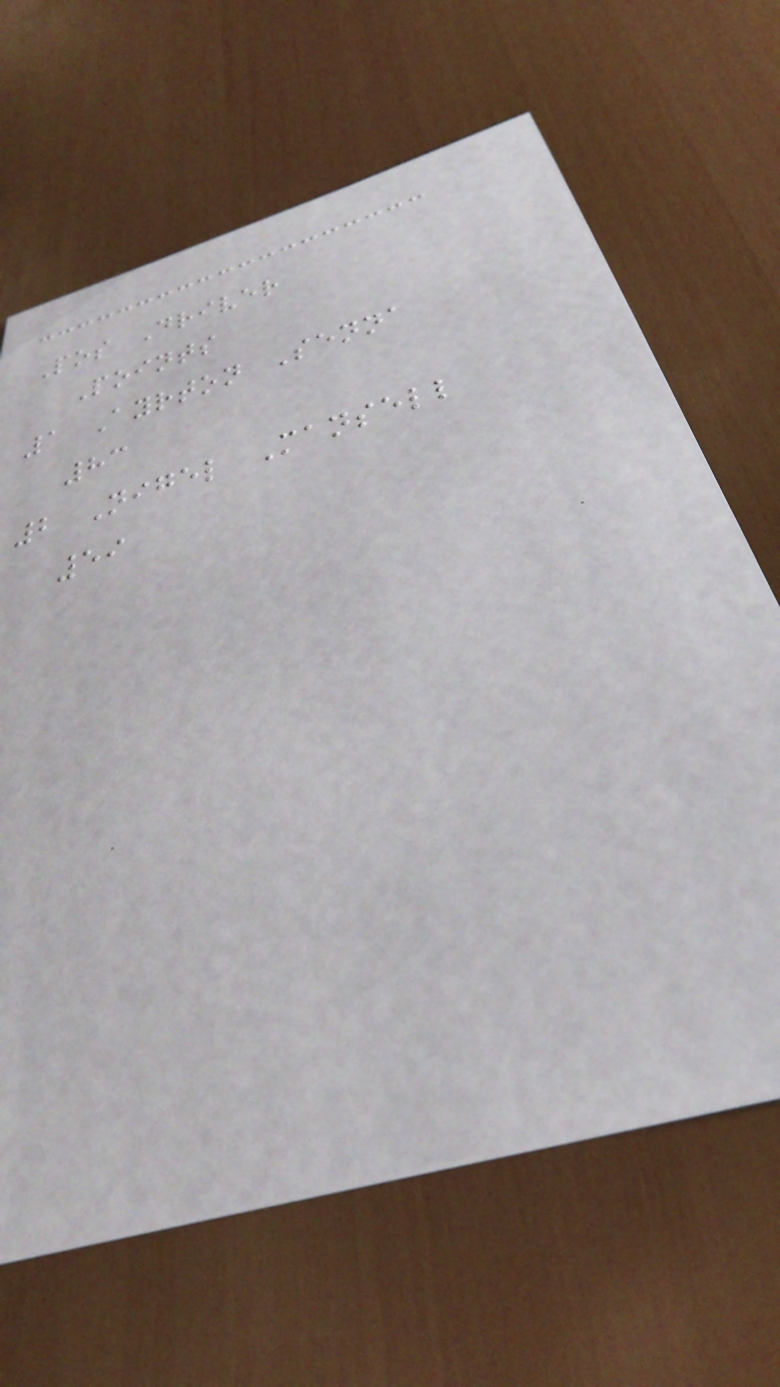Pos Driver
Points
1 Ayrton Senna
83
2 Nigel Mansell
59
